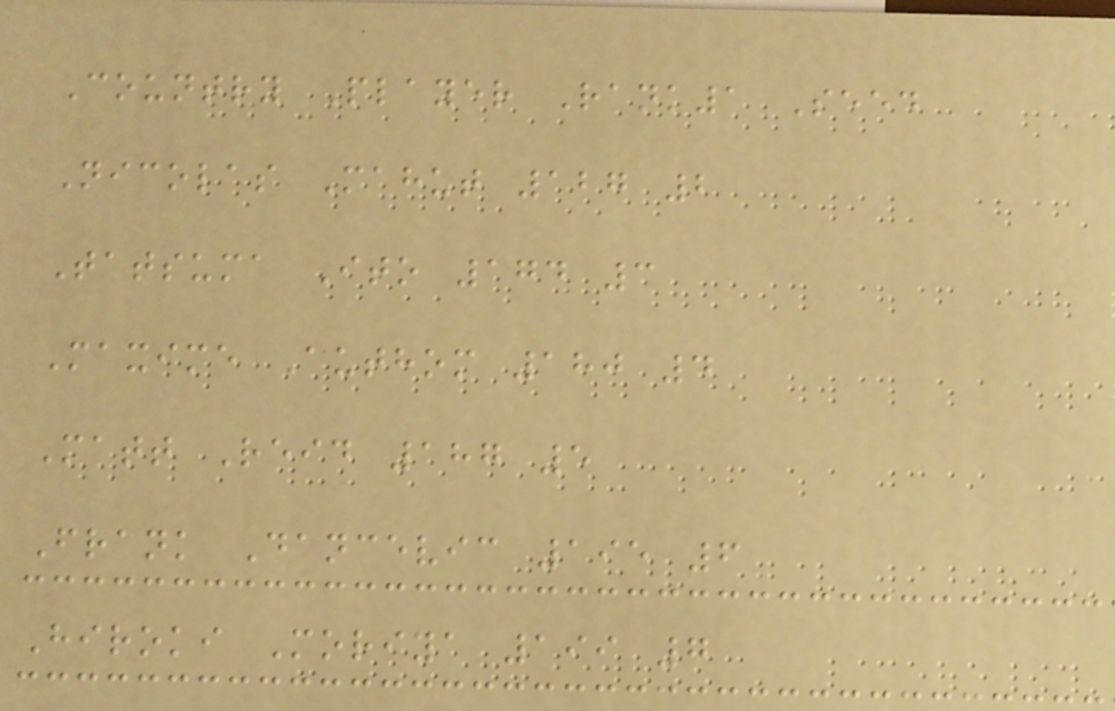Country Player Rank1 Seed
Nicolas Mahut 127 2
Tatsuma Ito 174 3
Maxime Authom 180 4
Matt Reid 187 5
Frank Dancevic 195 6
Hiroki Moriya 199 7
